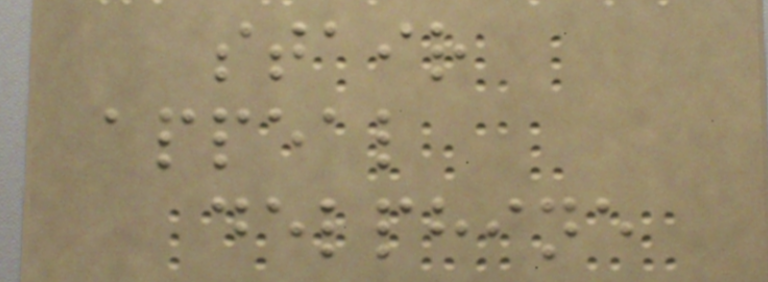stair
appeal
delphine
